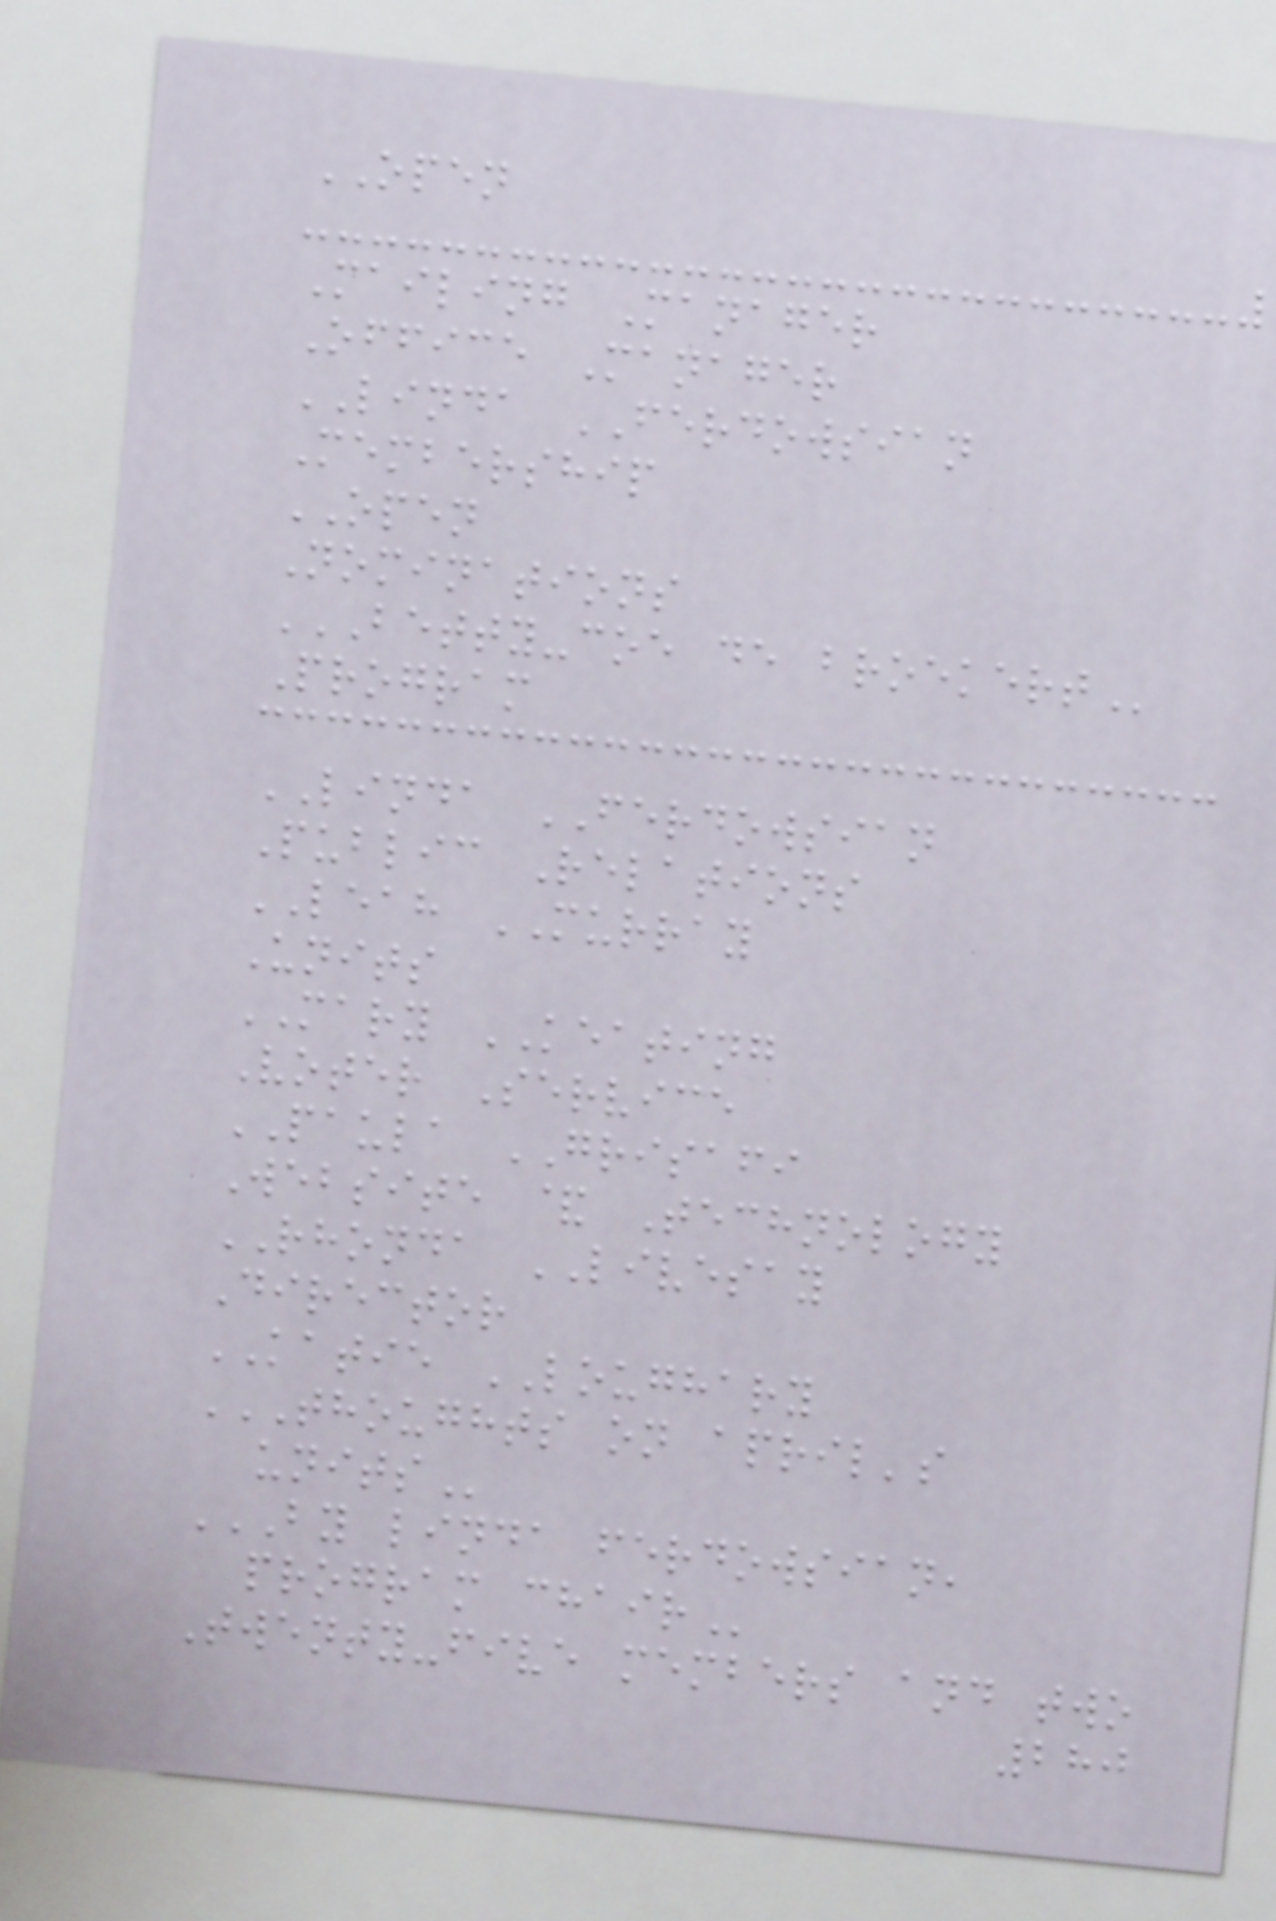OPEN
Mailing Manager
Office Manager
LINDA FERDOWSIAN
Membership
OPEN
Nominations
BETTY-COE DE BROEKERT
Program
LINDA FERDOWSIAN
Public Relations
LEAH MURRAY
Units
MARY KEATING
Voter Service
PAULA GRISAFI
Website & Technology
RHONDA LIVESAY
Director
KATIE LOUGHARY
THOUGHTS ON APRIL'S
UNITS
BY LINDA FERDOWSIAN,
PROGRAM CHAIR
Twenty-five members and two
280
